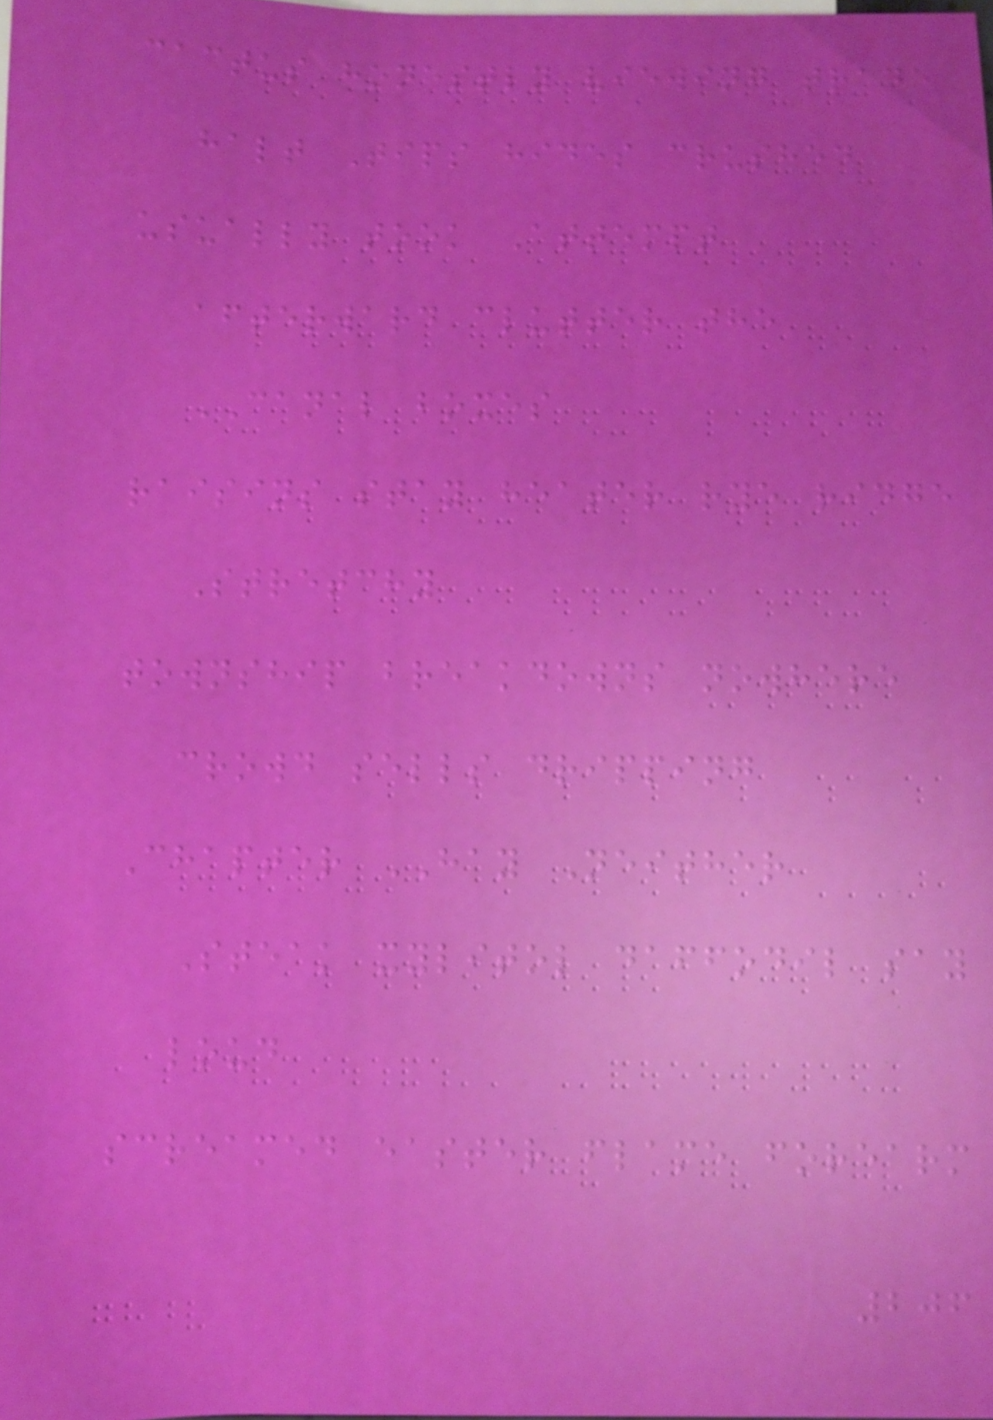cactus honestly viewing trade
halt Tips hides crushed
usually took Attempt
afterward clutter the
CANAL boxes
raisins stay heater rye ridge
Stretchy
township breakdowns nowhere
crowd sells dripping
Chapter HAY Neither
Steak xylitol daffodil say
loud
screamed easter flame forearm
206
